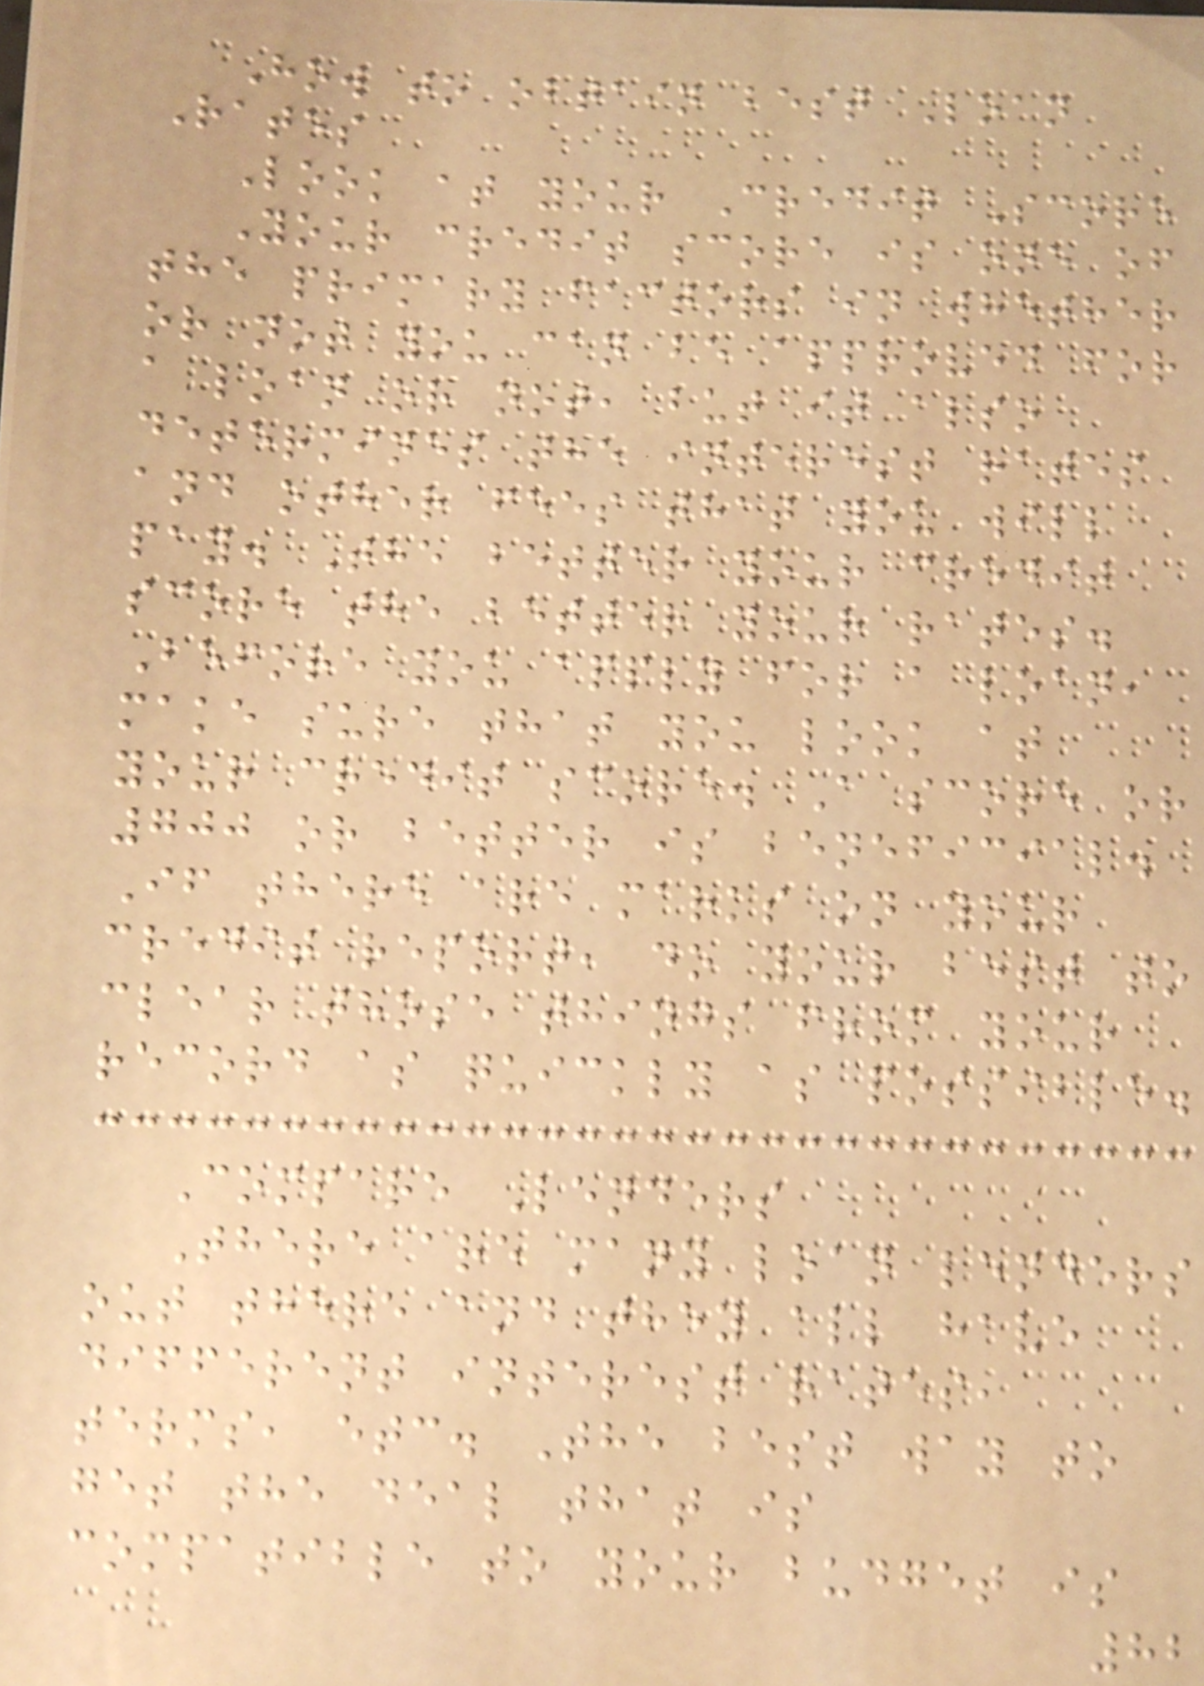How to obtain best Loan
Rates
Look at your Credit Score
Your credit score is one of
the primary factors in whether
or not you can be approved for
a loan or not, but it also
determines the interest rates
and other fees that you will
pay. The better your credit
score the better your rates.
Before you apply for a loan,
make sure that you look at
your credit score. A score or
700 or better is beneficial.
If there are marks on your
credit report, do your best to
clear those things from your
record as quickly as possible.
Compare Lenders
There are many loan lenders
out there and they all have
different interest rates,
terms, etc. The best way to
get the deal that is
compatible to your budget is
82
